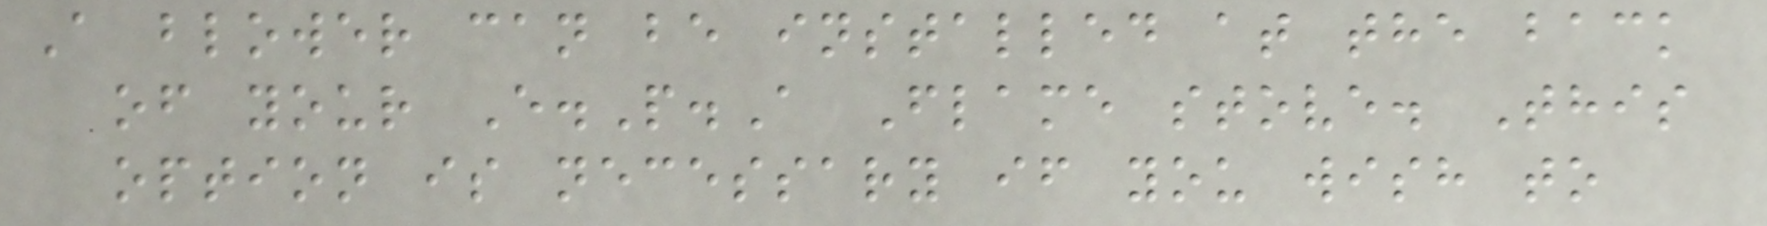A blower can be installed at the back
of your E.P.A Flame stove. This
option is necessary if you wish to
